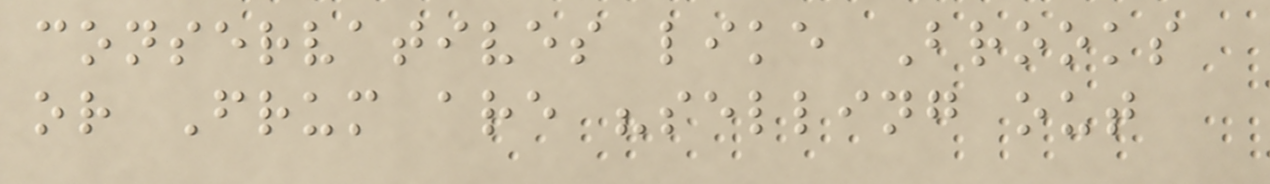conservatives like Brooks
or Frum are "selling out
